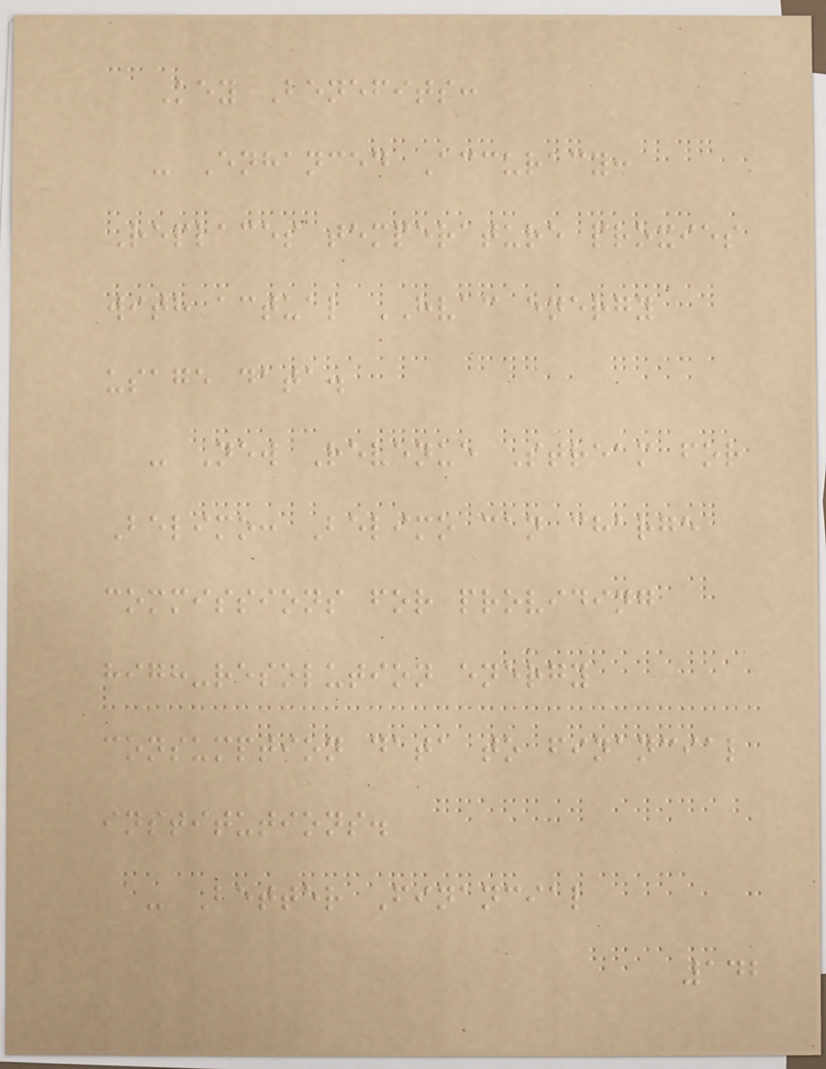Key Benefits:
- Enhanced Accuracy:
Replaces temperature proxies
with actual HVAC energy
usage data.
- New Revenue Stream for
Belimo: Belimo can charge
commissions for providing
high-resolution energy
consumption data to financial
institutions.
- Better Financial
142
